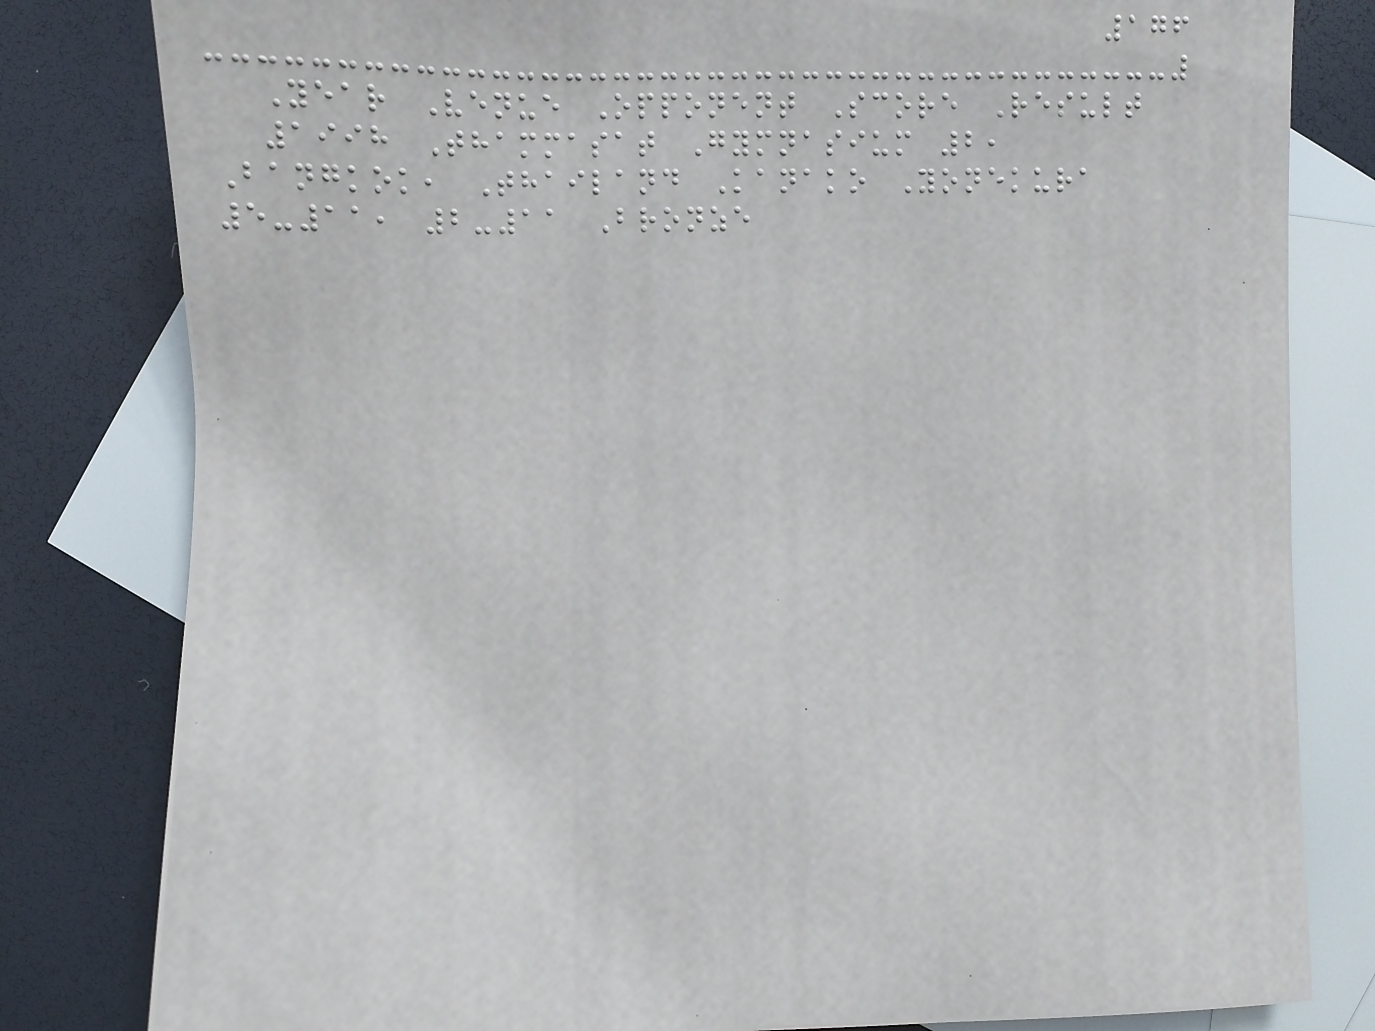176
Year Venue Opponent Score Result
1998 Thammasat Gymnasium 2,
Bangkok, Thailand Kanako Yonekura
5-11, 2-11 Bronze
